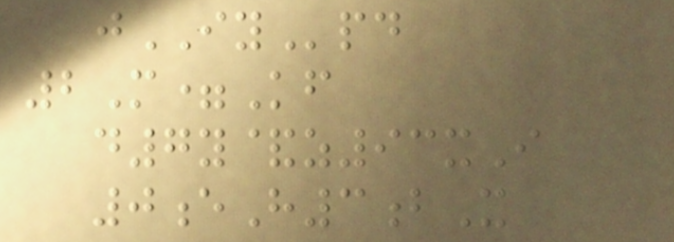jIYpd
2M=Kf
d7y&z93xI
0eH3bX
